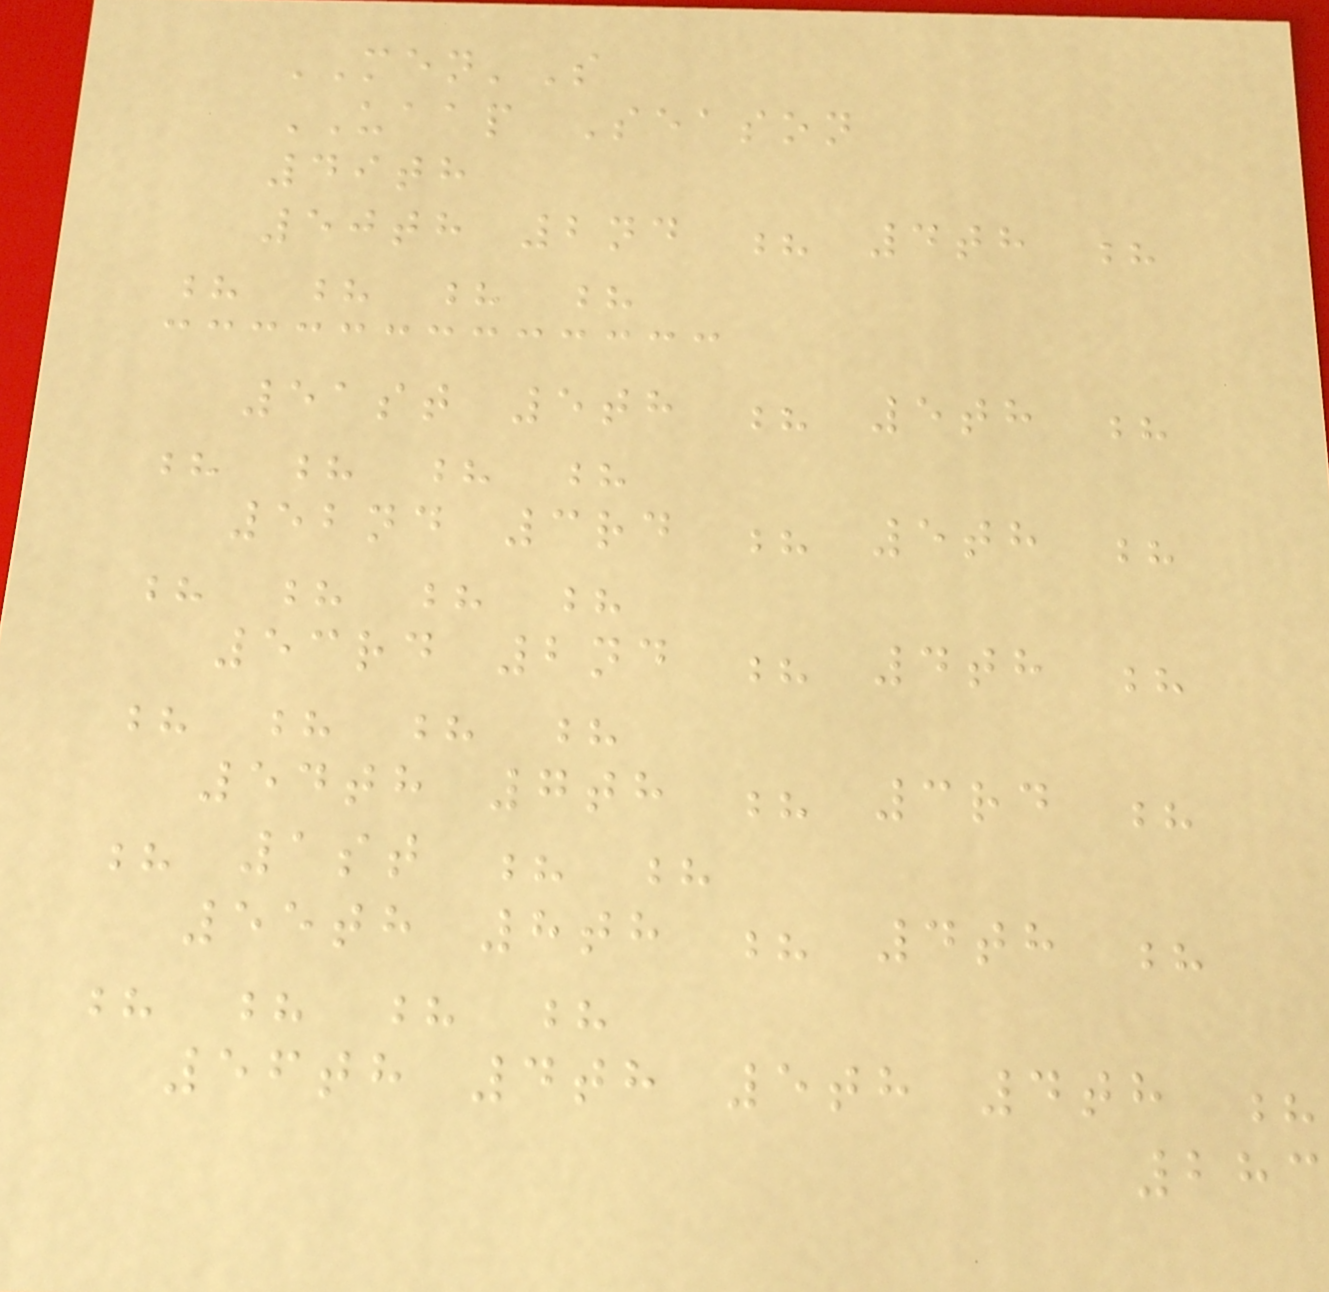MEN'S
UAAP Season
49th
50th 2nd ? 4th ?
? ? ? ?
51st 5th ? 5th ?
? ? ? ?
52nd 3rd ? 5th ?
? ? ? ?
53rd 2nd ? 4th ?
? ? ? ?
54th 7th ? 3rd ?
? 1st ? ?
55th 8th ? 4th ?
? ? ? ?
56th 4th 5th 4th ?
283
